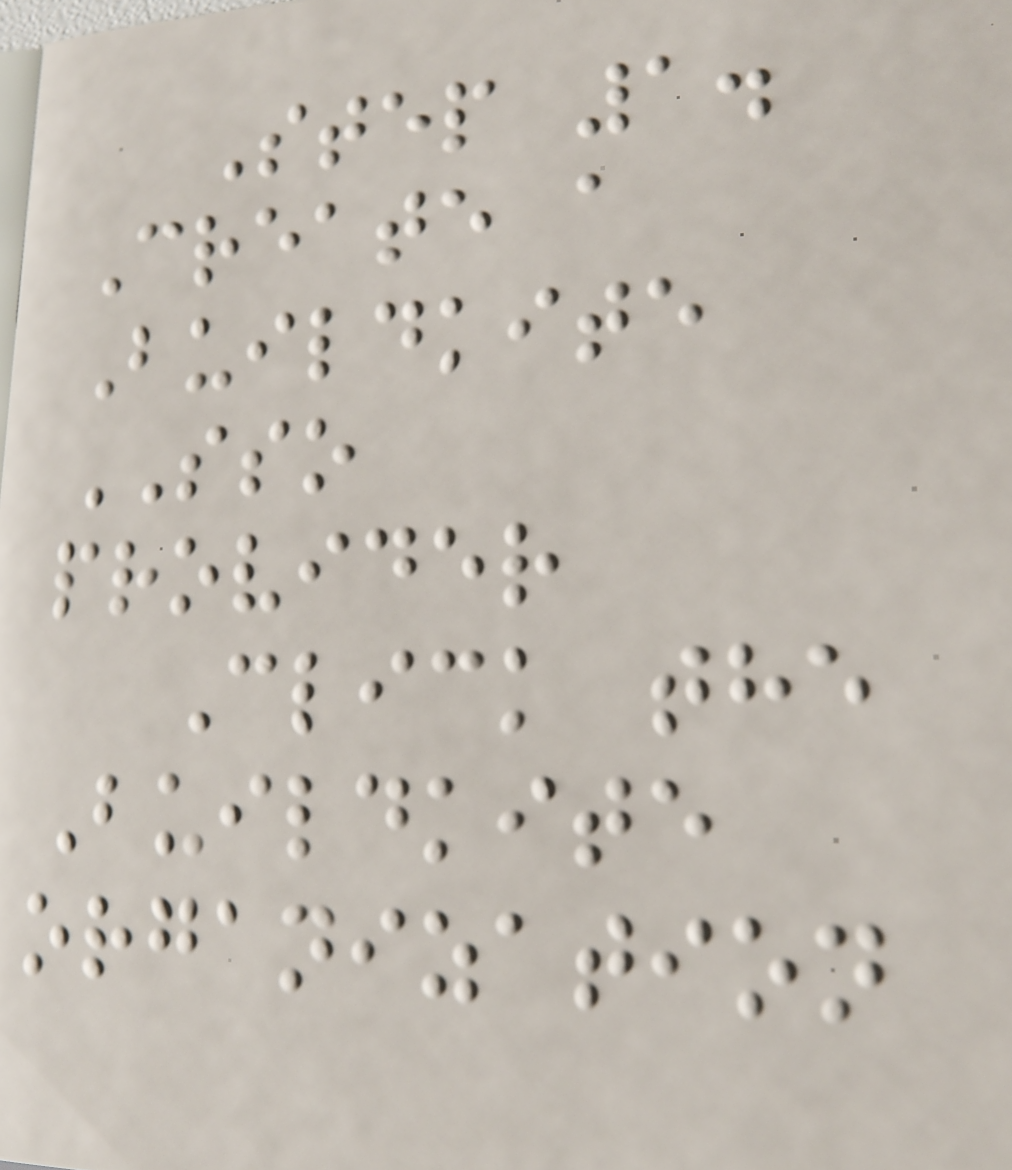Step 1.
Create a
Buildkite
SSO
provider
Click the
Buildkite
organization
